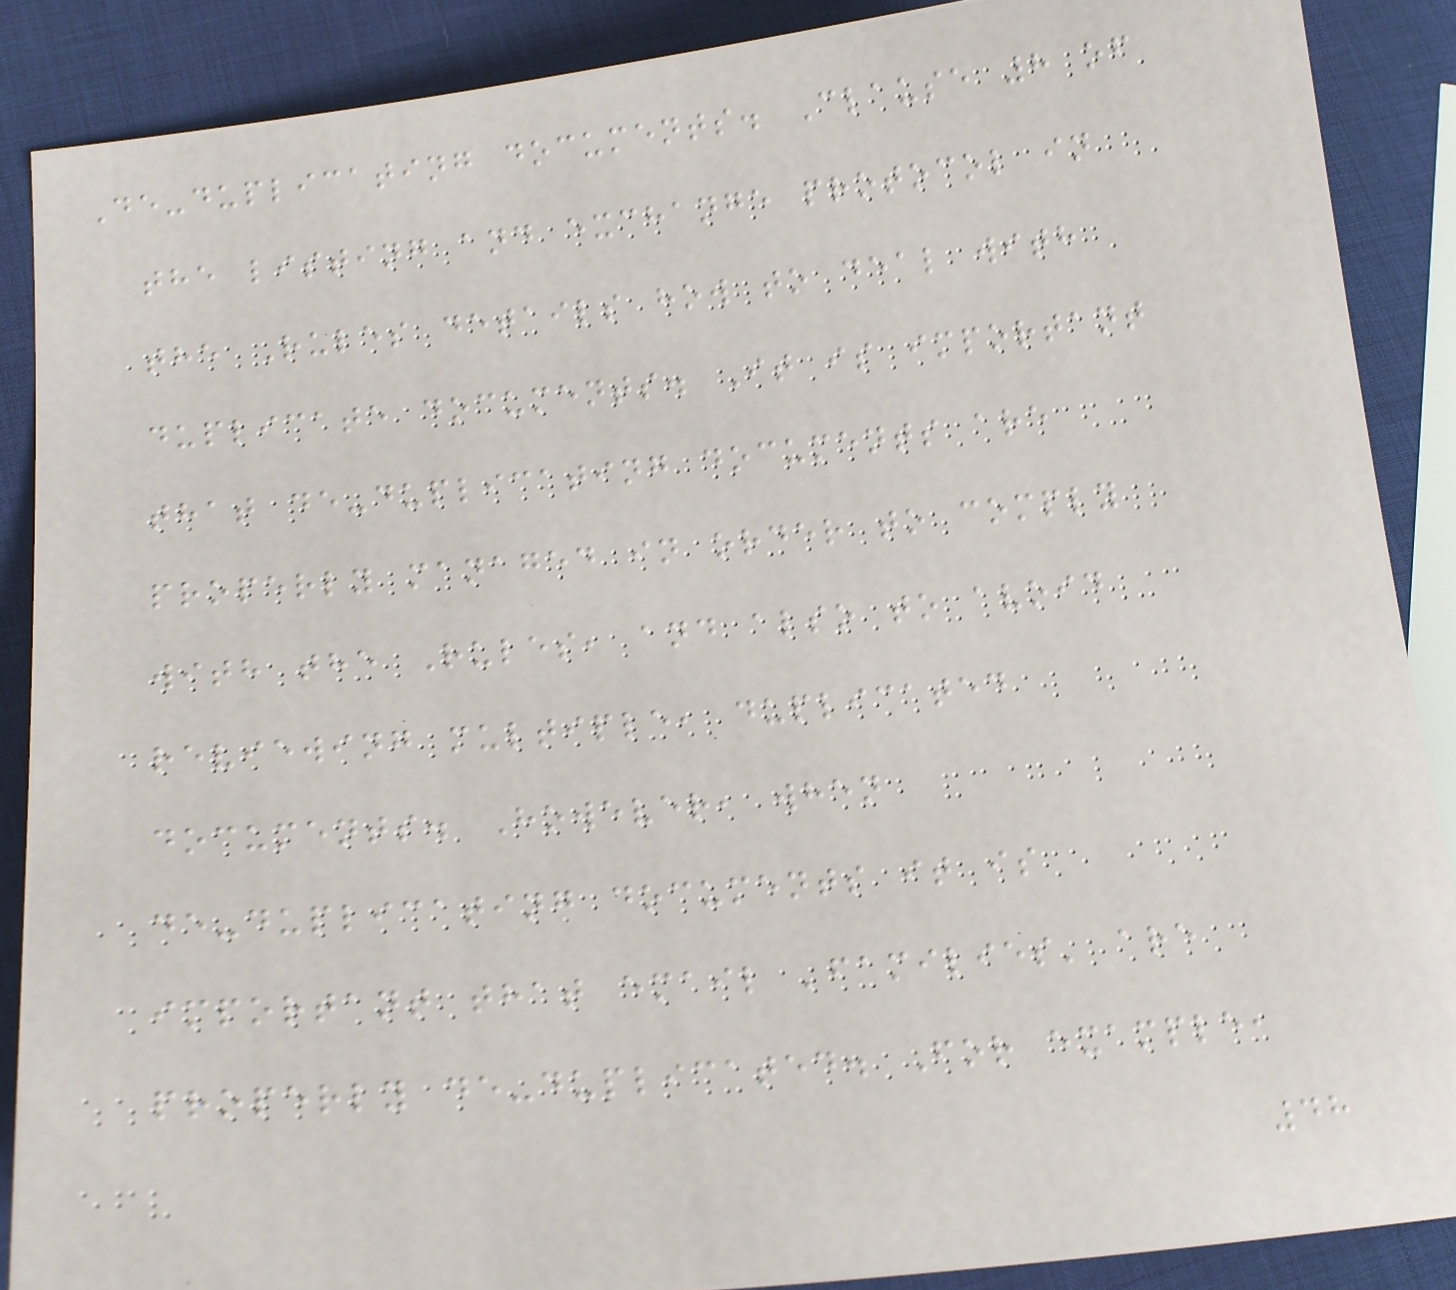De-duplicating documents. Clause 8 of
the listing and exchange protocol in
the Rules details how to deal with
duplicate documents. It is important
that de-duplicating documents are
properly managed in order to comply
with the Rules, and also to avoid
reviewing multiple, duplicated
documents. However, when
de-duplicating documents it is
important that email 'families' are
properly de-duplicated. For example,
48
